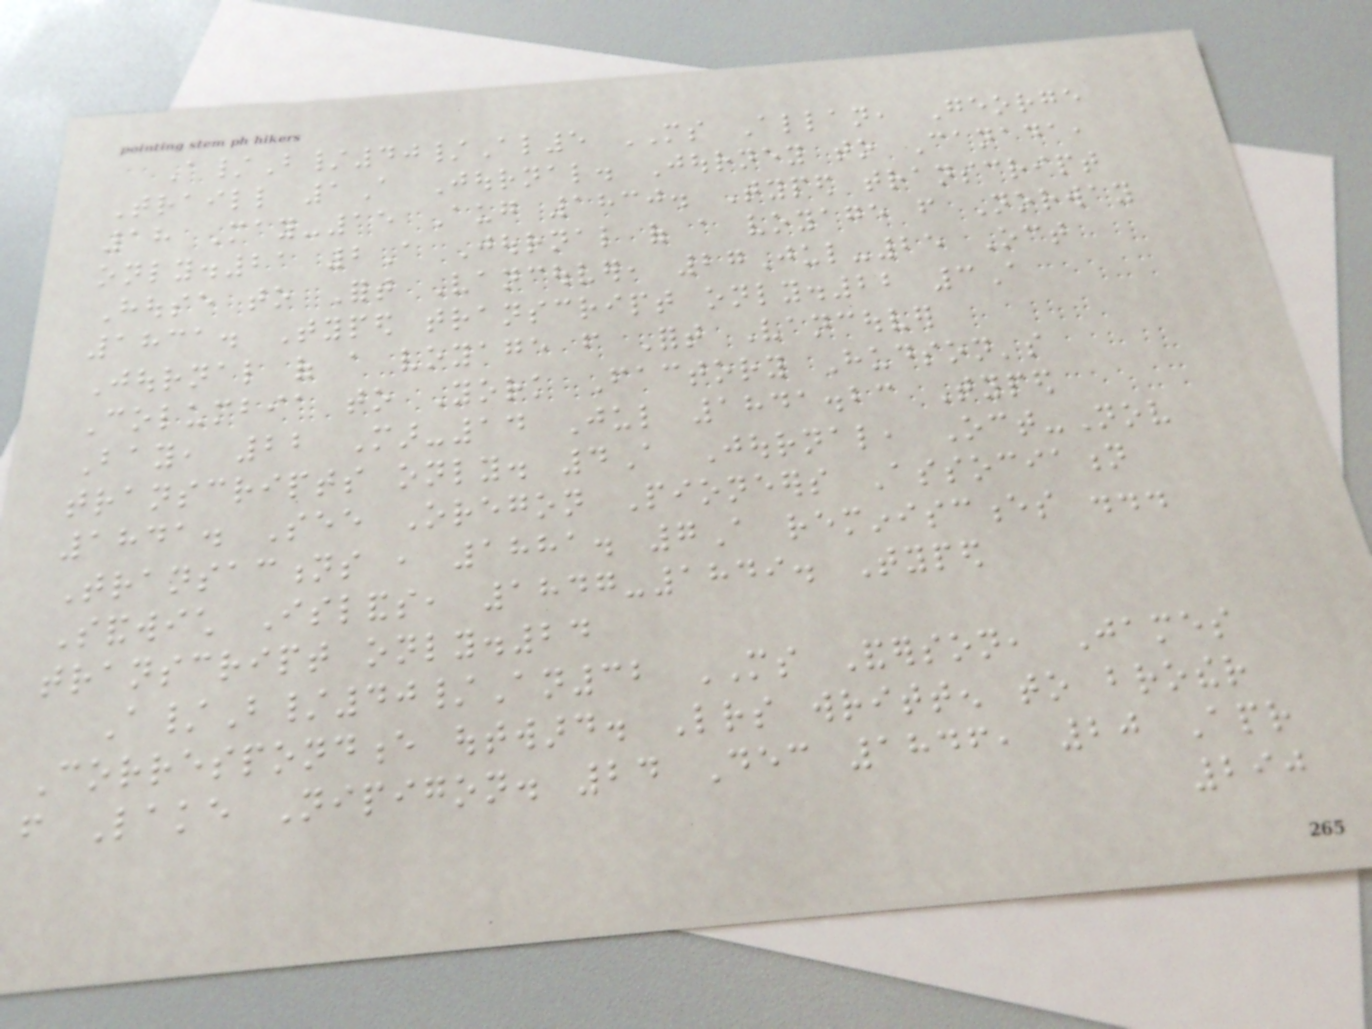A/B/40/Al5 MS Allan, George
Traill 1A Journal. Journey to Canada,
18 May-15 Aug 1830. Typed transcript
only.21 2A Journal of a voyage from Norway
House to Fort Vancouver, 27Jul-25 Oct
1831. Typed transcript only.22 3A
Journal of a voyage from Fort Vancouver
Columbia to York Factory Hudson's
Bay, 22 Mar-14 Jul 1841.23 Typed
transcripts only. 4A Journal, Oct-Nov
1841. See Oregon Pioneers Association
Transactions , 1881. 7A reminiscences ...
Sandwich Islands, 1847-1849. Typed
transcript only.24
A/B/40/An32 MS Anderson, James
Correspondence outward. Letters written to brother
from Lake Nipigon. 24 Dec 1846, 20 Apr
290
